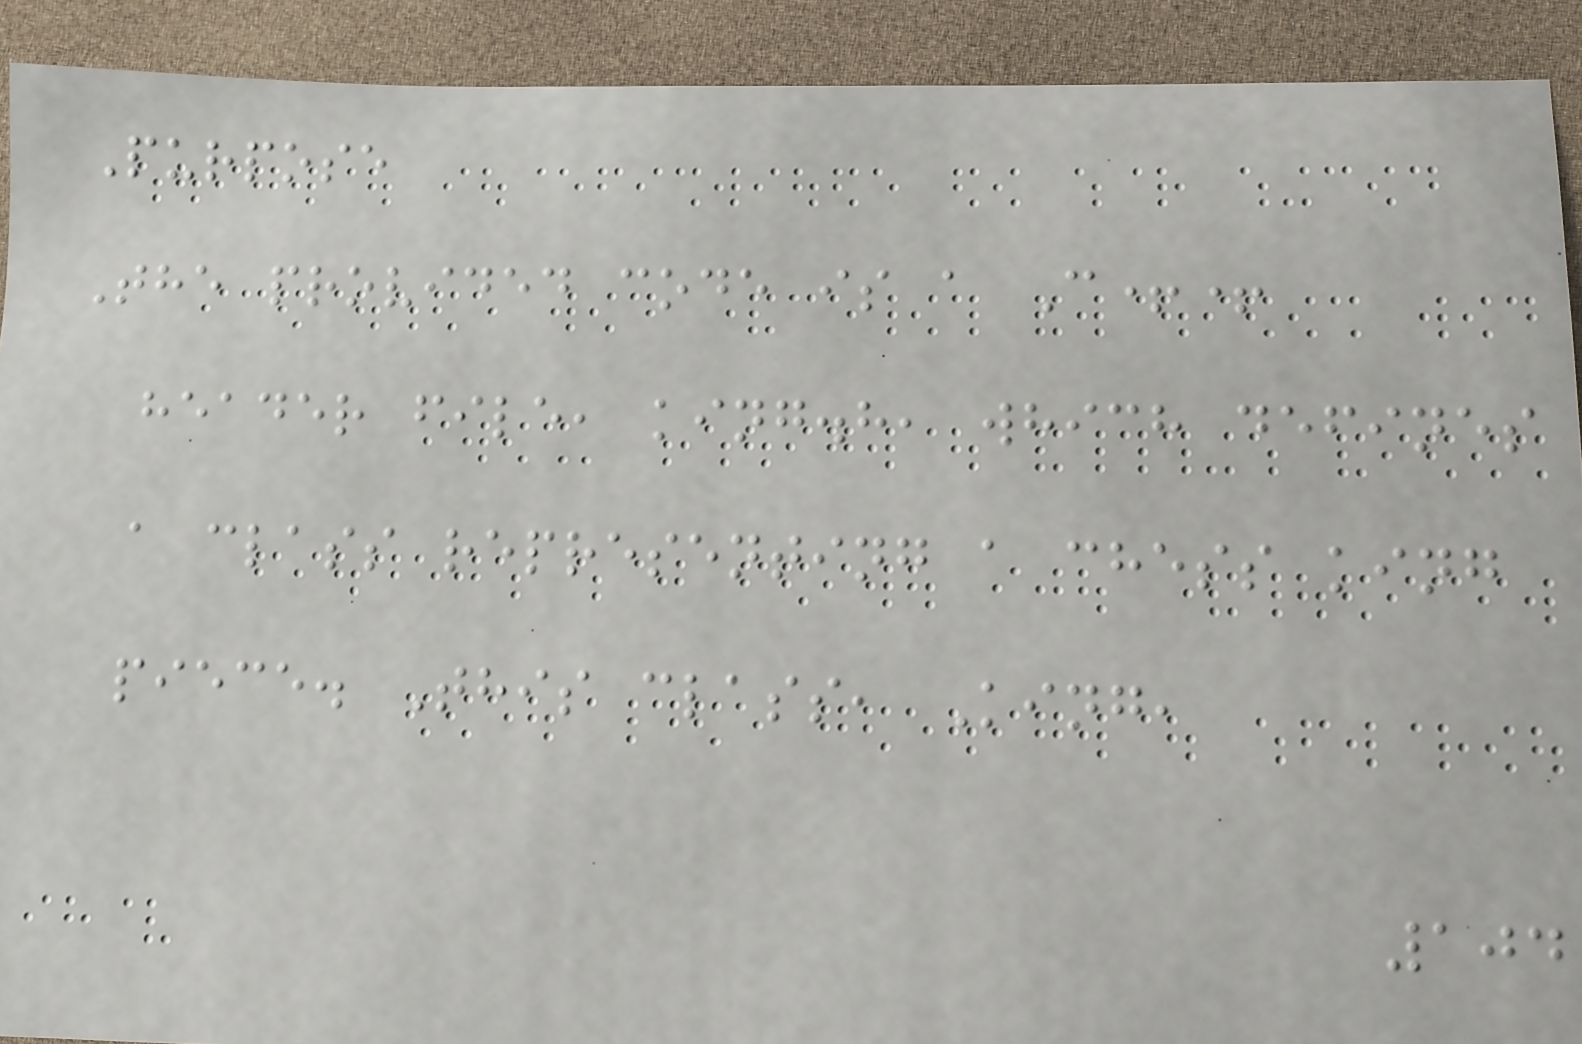Purpose
The provided code is a C++
header file, king.h, which defines
a class representing a chess king
piece. This class, King,
104
